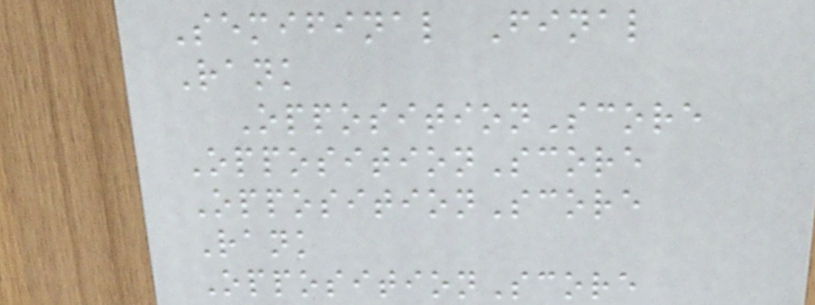Semifinal Final
Rank
OppositionScore
OppositionScore
OppositionScore
Rank
OppositionScore
